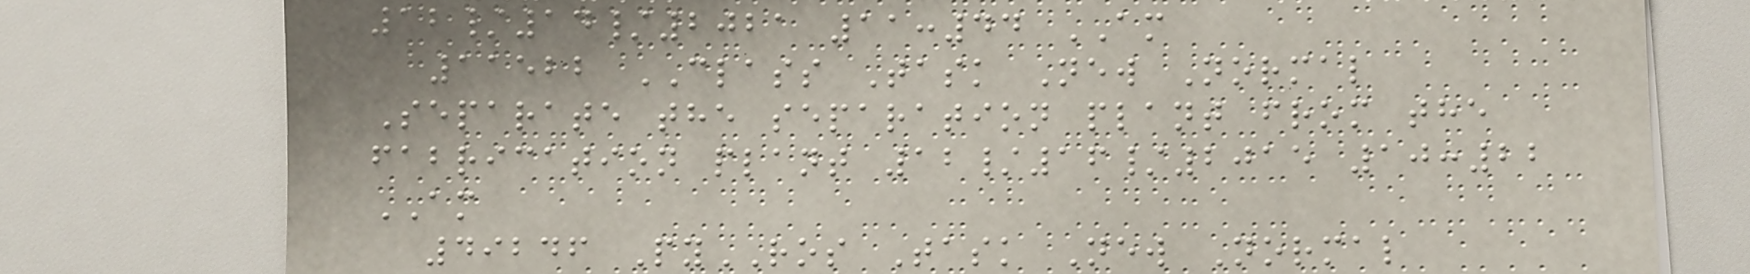12/14/2021 11:44 AM
11522 CLASS Task New Normal
Separate the separation plant from the
fabrication plant 12/16/2015 10:22
AM
49246 PyROS Task New Normal
